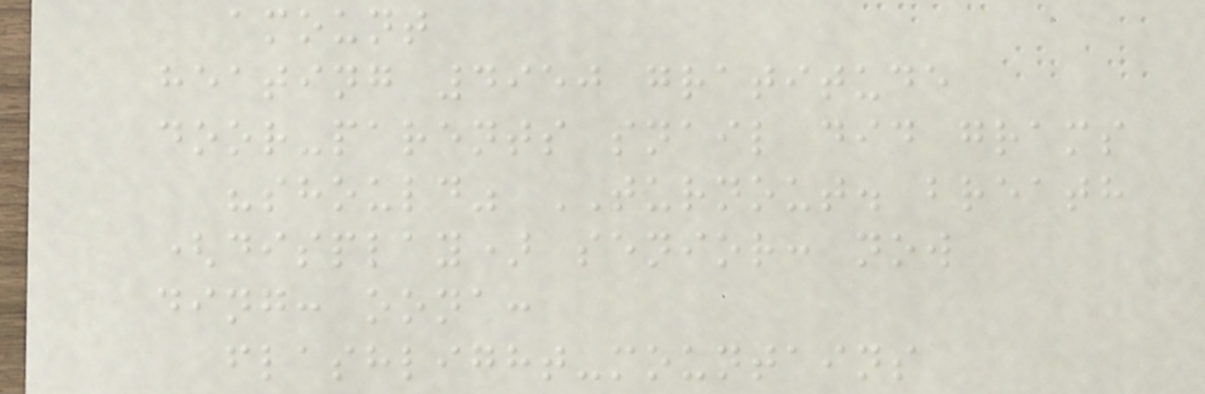amount
heating 4950 gratitude
door-parents snail did grams
"should" TURNOUT. breath
(display) senior: now
ding: oona:
flashlight-mountains
